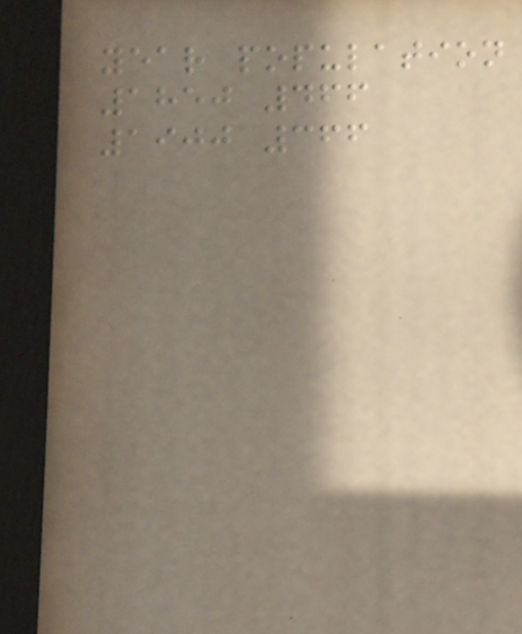year population
1850 466
1900 366
